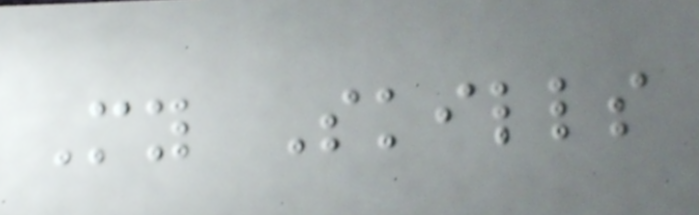My Skills
